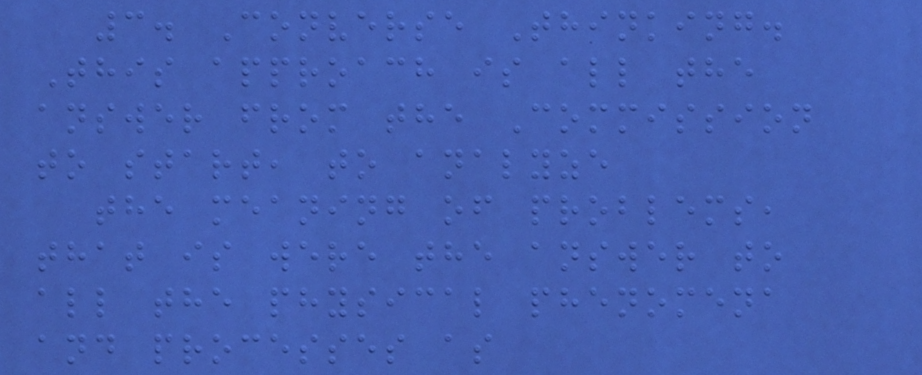3. Converse Thinking.
This approach is all the
answer from the Commission
to start, to analyze
the meaning of problems,
that is were the answer to
all the physical phenomena
and processes as
